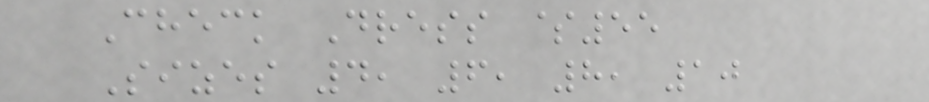Check Dress $55
Sizes 4, 6, 8, 10
